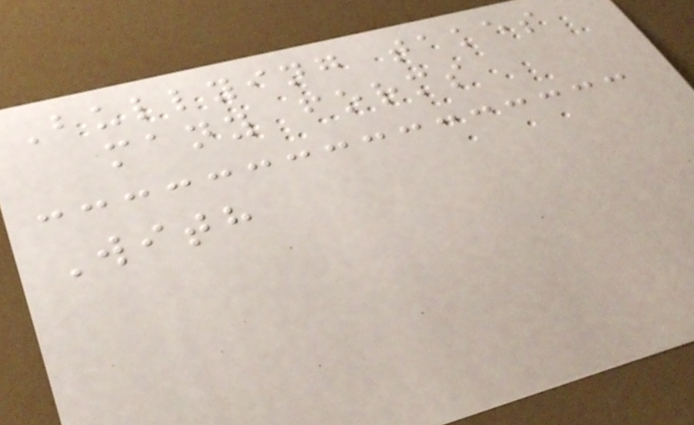Bullying takes
many forms
With
